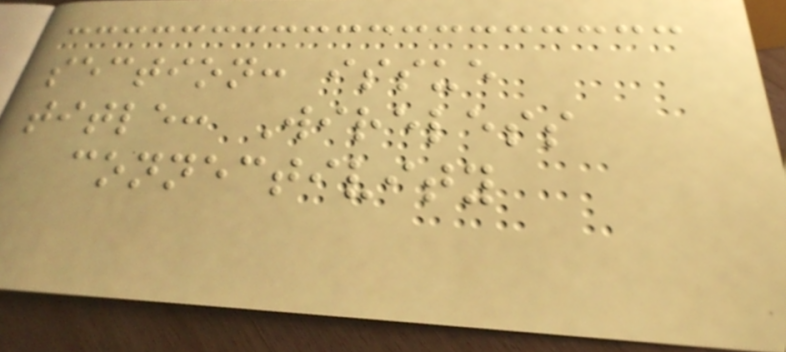section: issue
title: Wireless
connectivity
